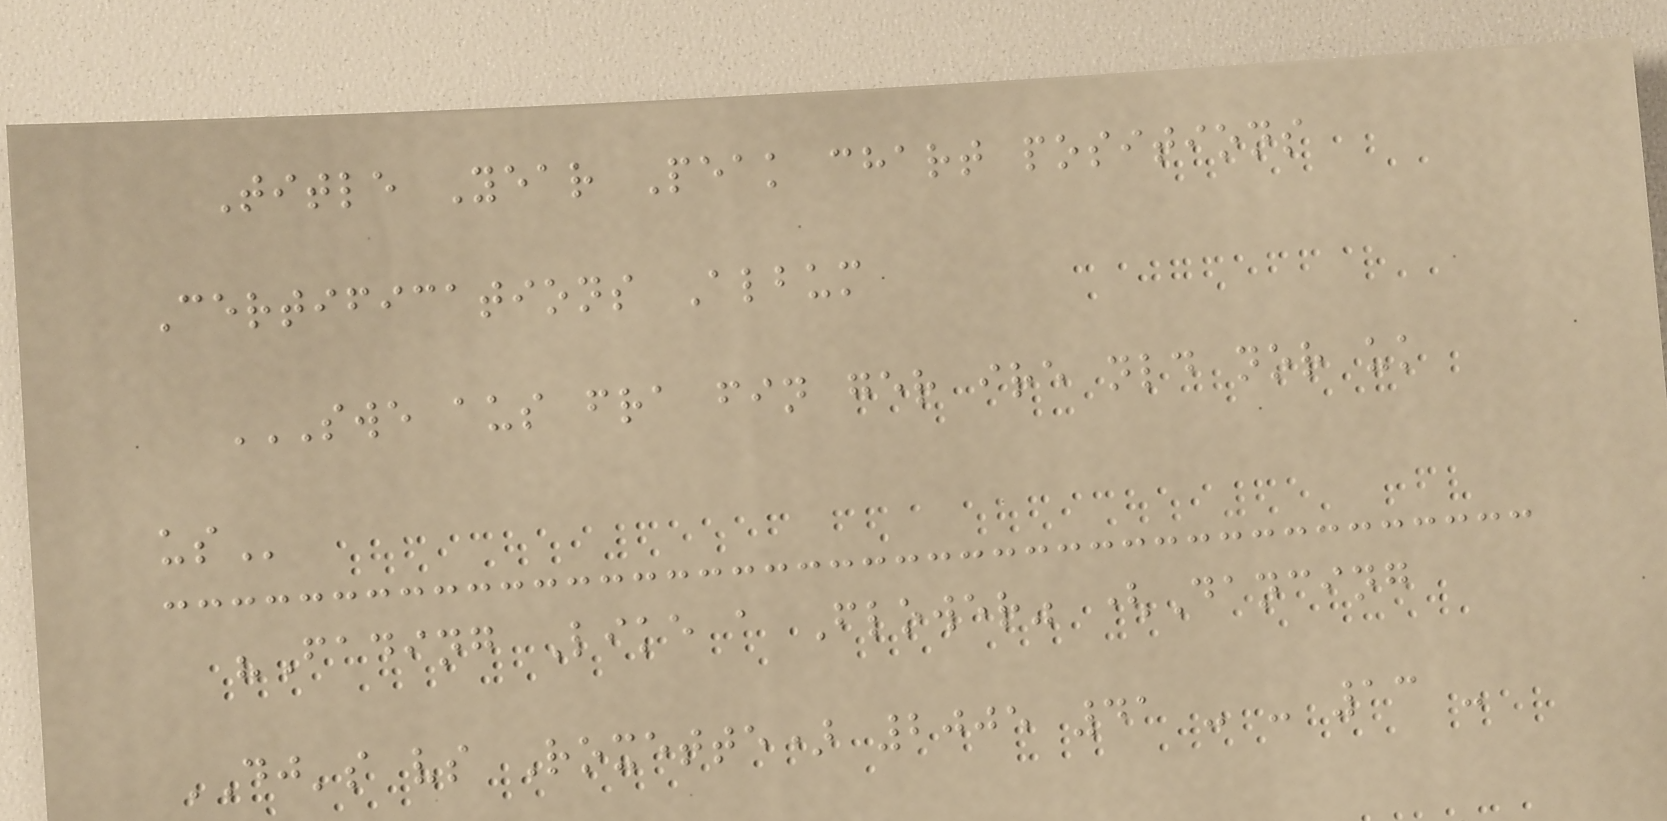Title Year Peak chart positions
Certifications Album
SWE AUS FRA FIN GER IRE NLD NOR UK
US
"Fading Like a Flower" (Dancing
DJ's vs Roxette) 2005 41 - - 13 -
